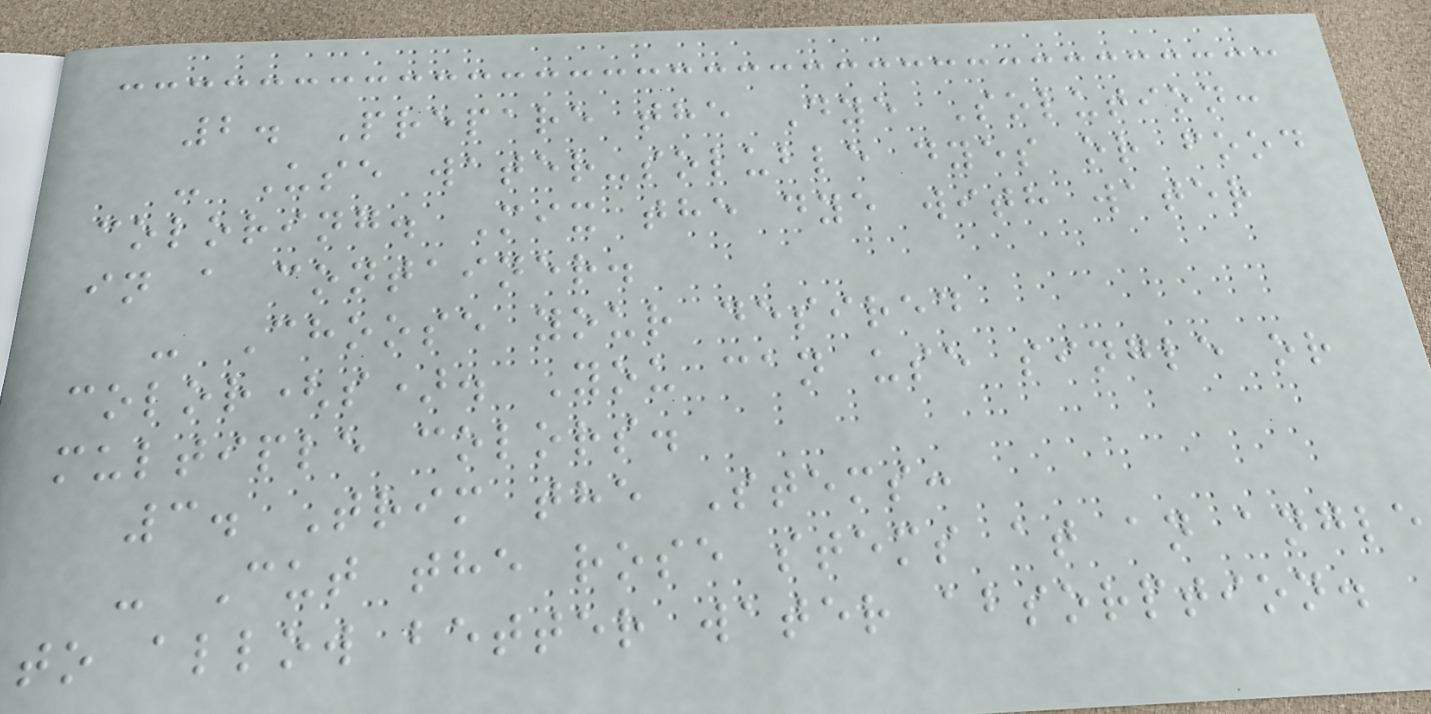2. Prepare the Dye Solution:
- Use water-soluble dyes or food
coloring. Mix the dye with water
in a container.
- Choose your desired
color(s). You can use single or
multiple colors.
3. Trim the Stems:
- Cut the rose stems at an angle
to allow better water absorption.
